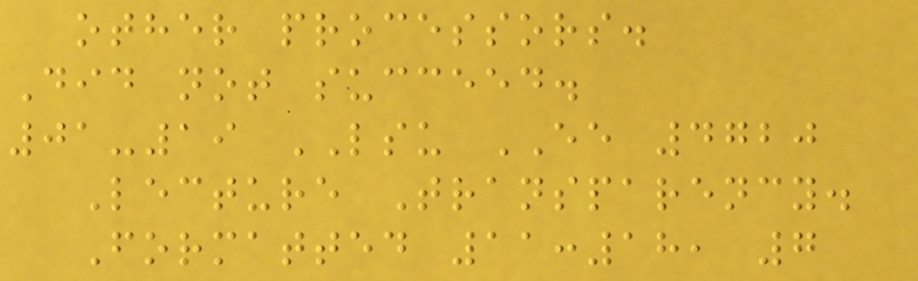other processors.
Did not succeed.
01-19 LSU EE 4720
Lecture Transparency.
Formatted 11:18, 7
